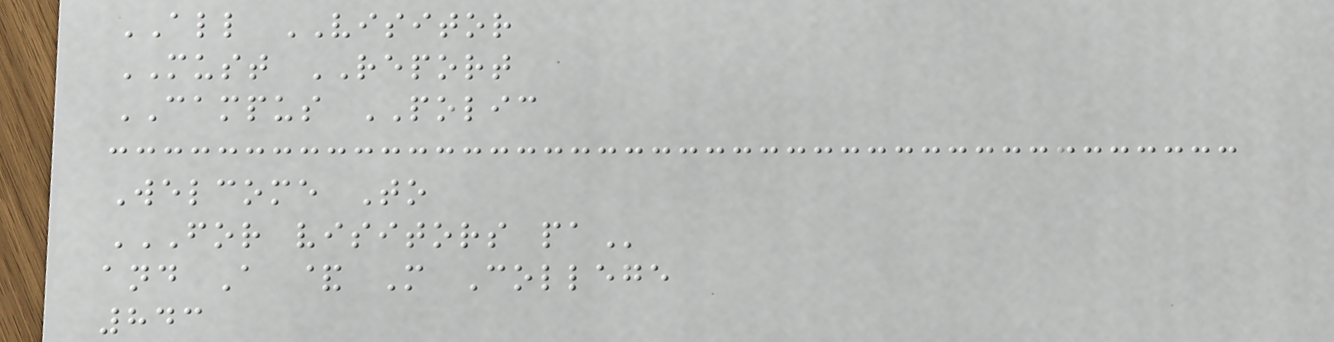ALL VISITOR
MUST REPORT
CAMPUS POLIC
Welcome To
FOR VISITORS PA
and A & M College
843
